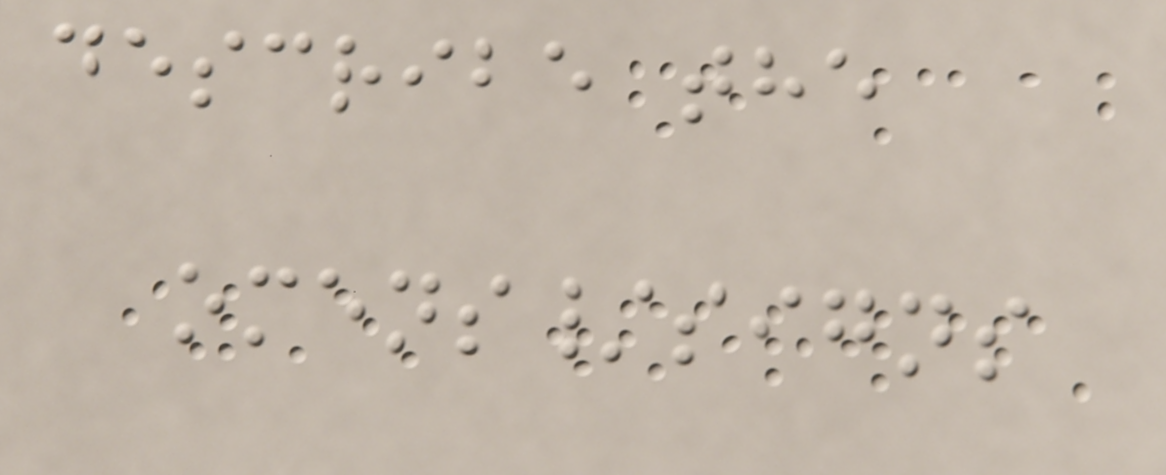describe the
omens/signs
